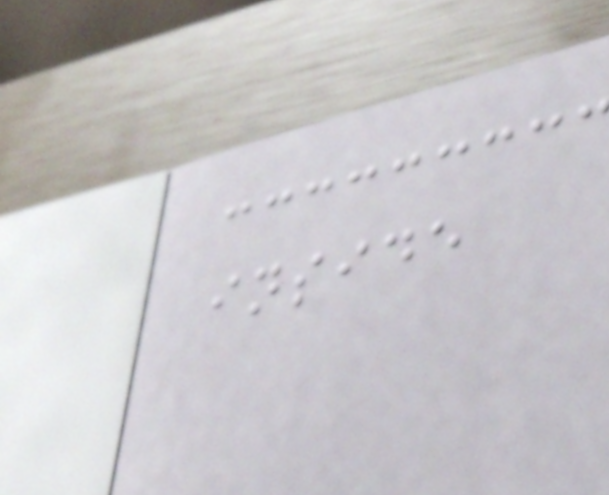inside
